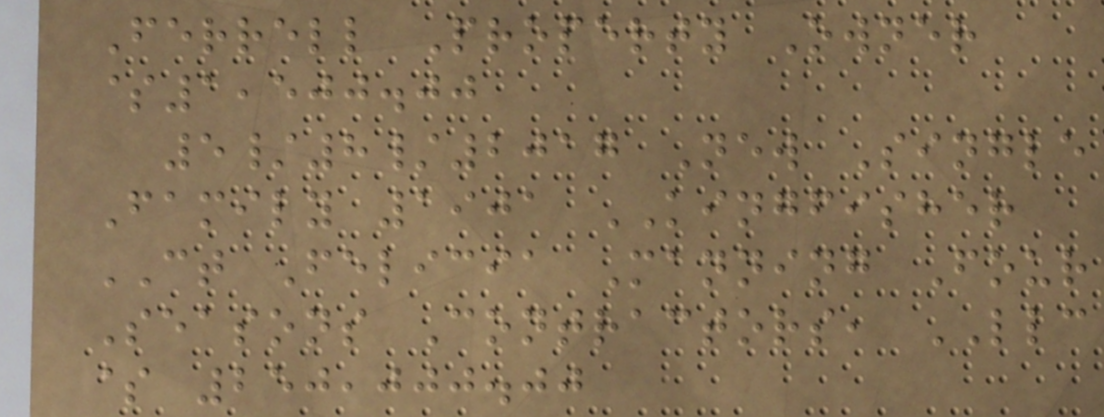Ferrell Property Owner
$1,500.00
5/8/2017 New Single
Family 1901 KINGFISHER
CT Felicia Manning Four
Seasons Contractors, LLC
$ 250,000.00
